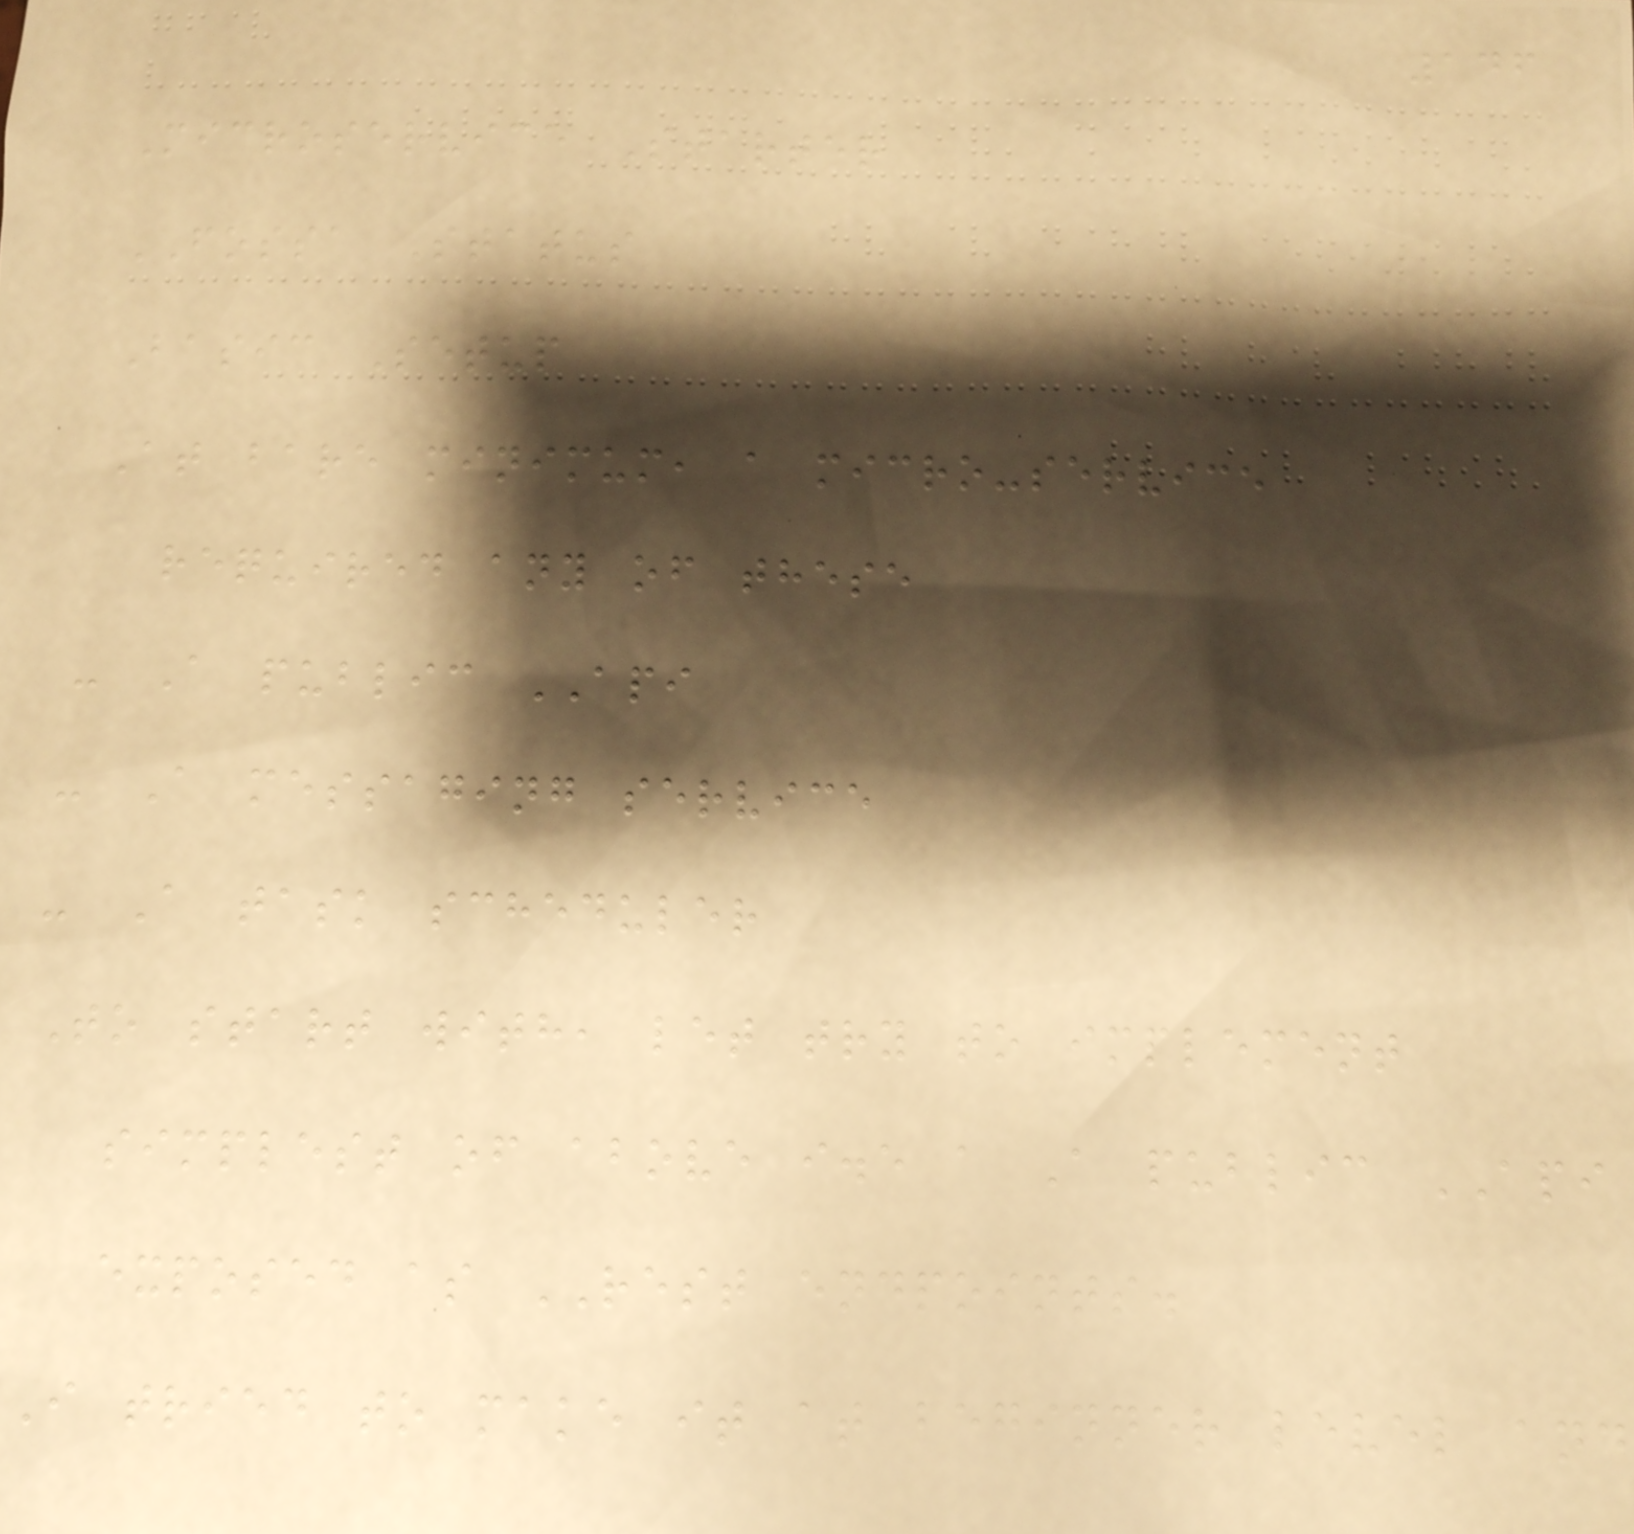146
Microservice Starter
FOSSA Status
Basic Setup
At bare minimum, a micro-service
required any of these
- A public API
- A messaging service
- A task scheduler
To start with, let try to implement
simplest of above i.e a A public API
exposed as REST endpoints.
I tried to make it at beginner level and
